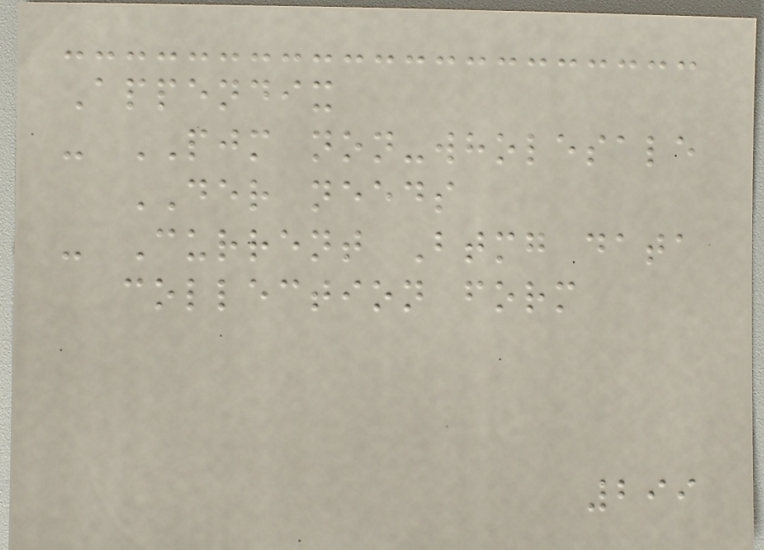Appendix
- PJM non-wholesale
DER needs
- Current Btmg data
collection form
299
